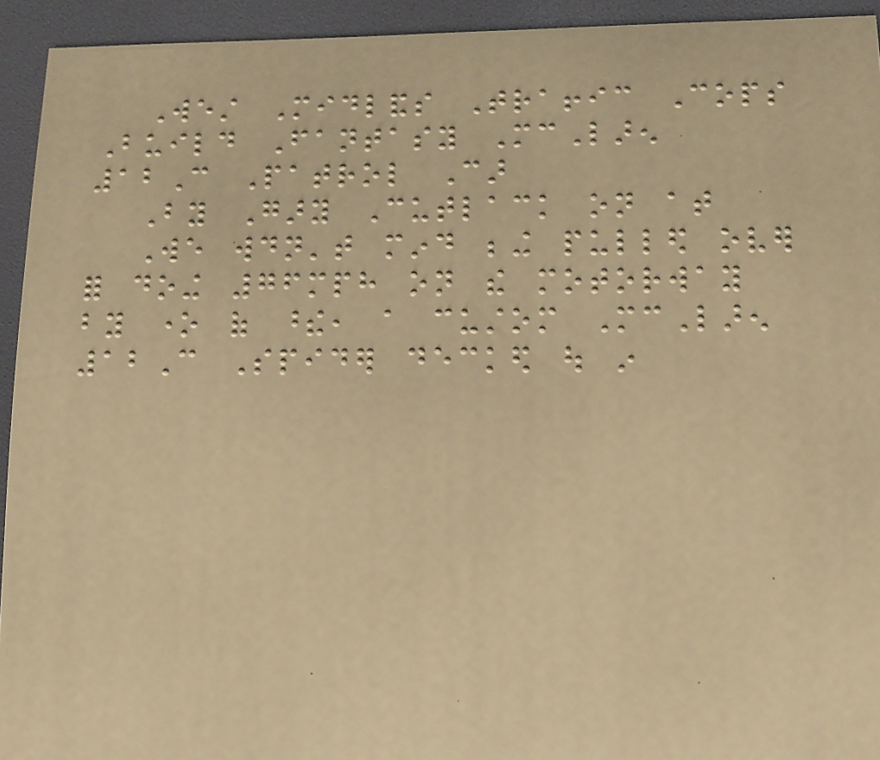West Midlands Traffic Cops
Build Fantasy McLaren
12C Patrol Car
By Gary Cutlack on at
We wouldn't mind being pulled over
for doing 76mph on the motorway
by one of these, a custom McLaren
12C Spider decked out in
